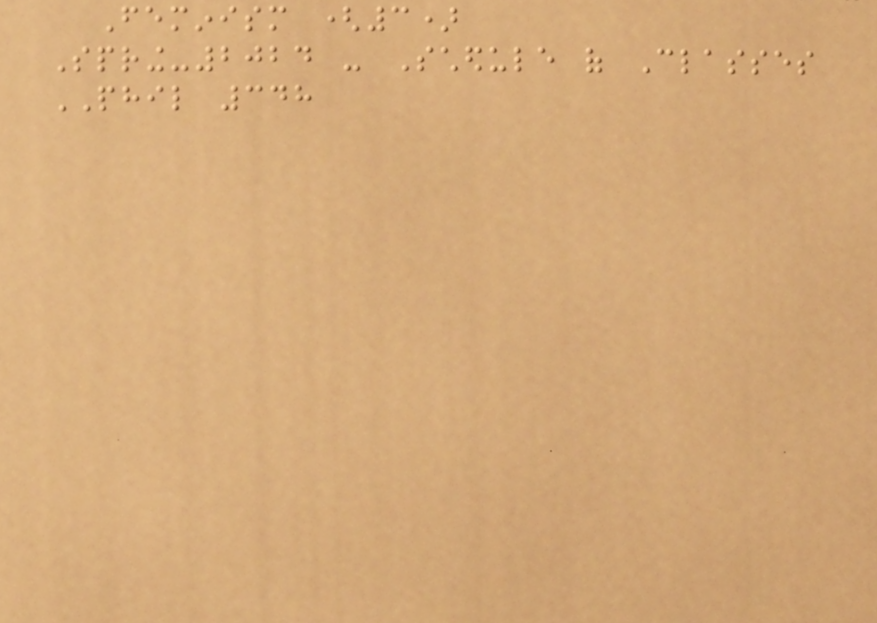Feminism (3)
Spring-2024 - Schedule of Classes
PHIL 348
